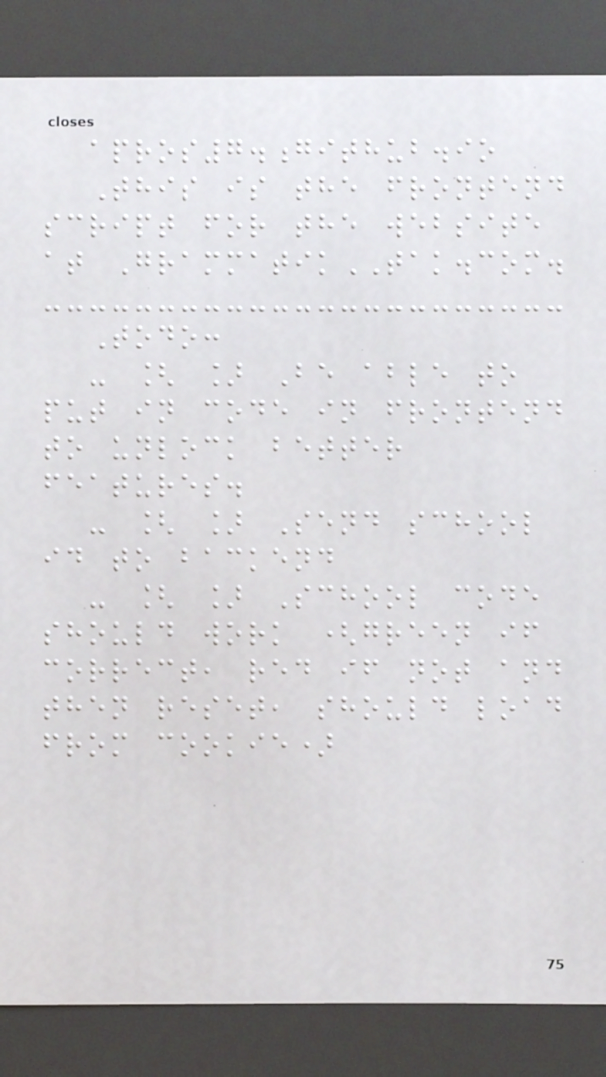apros7.github.io
This is the frontend
script for the website
at GrammatikTAK.com.
Todo:
- [ ] Be able to
put in code in frontend
to unlock better
features.
- [ ] Send school
id to backend
- [ ] School code
should work (green if
correct, red if not and
then reset, should load
from cookie)
